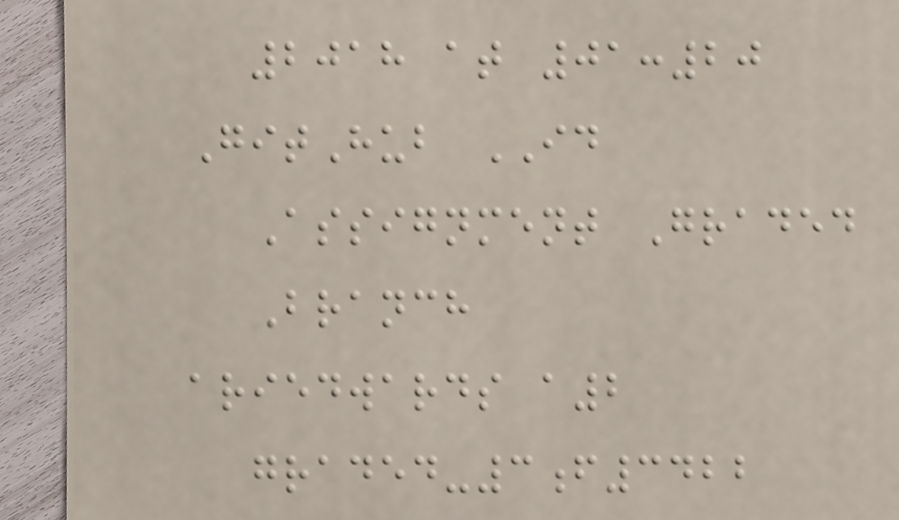2018 at 01:20
GitHub ID
Assignment Graded
Branch
ariedwards a2
graded-3f3422
